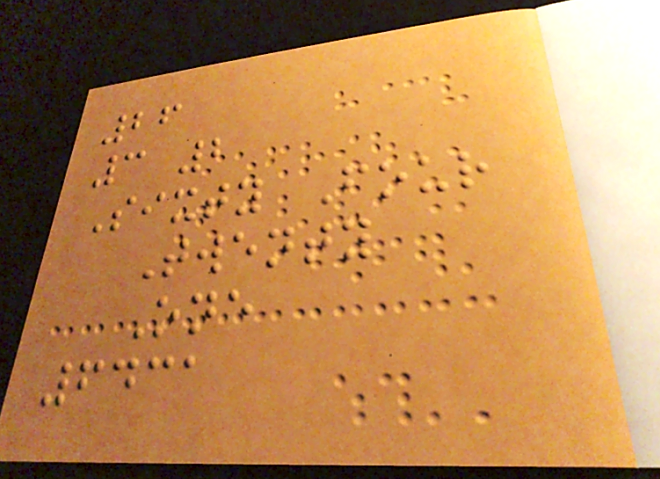26
3 2
Sixty Four
Twenty
One
6431
